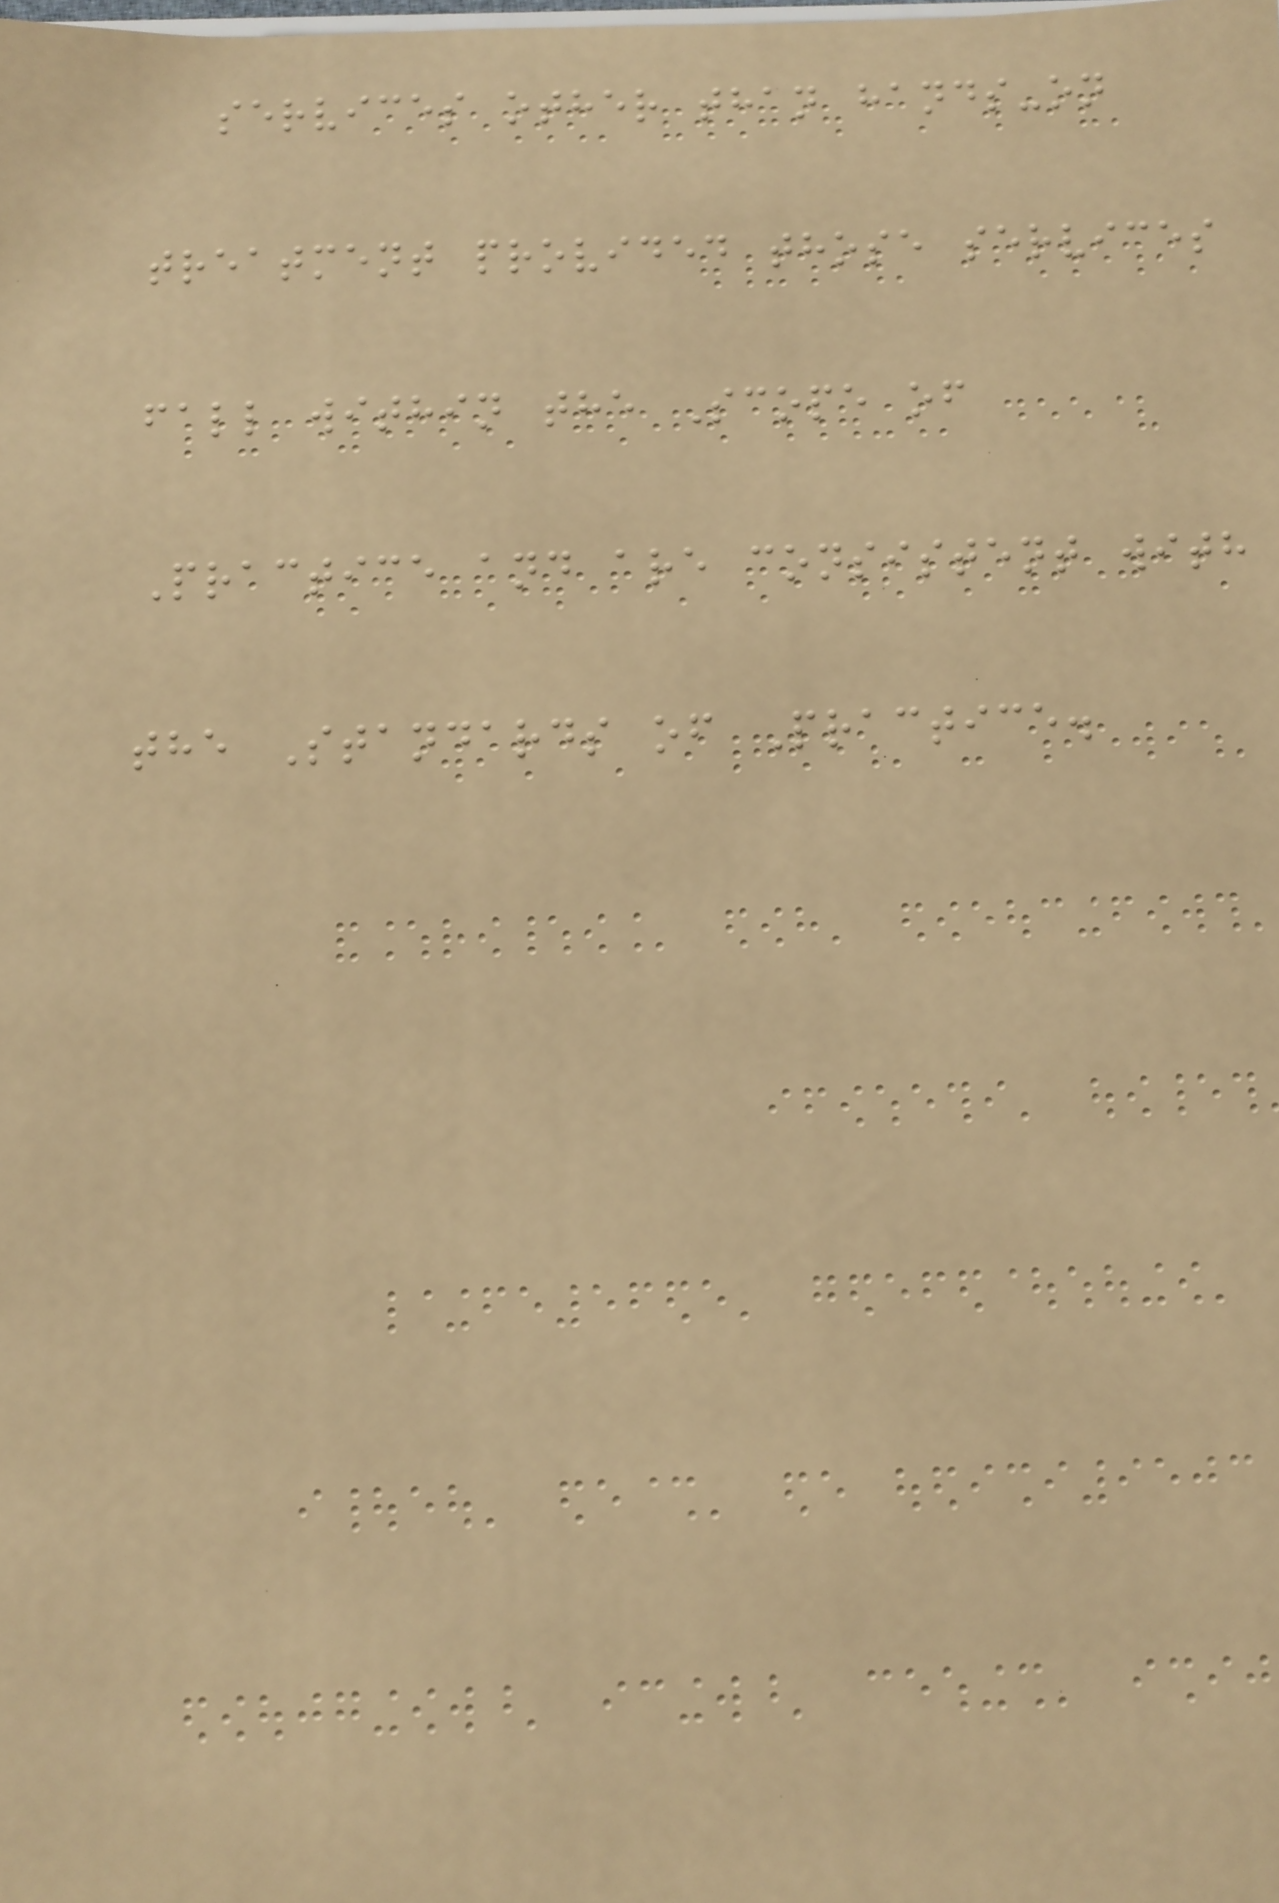services other than hands-on
treatment provided those services
fall within the Scope of
Practice and are consistent with
the Standards of Practice.
